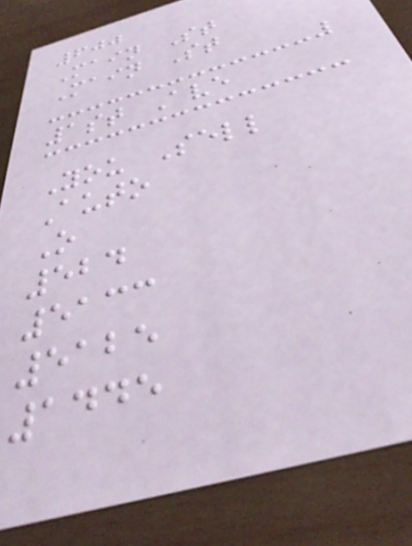600
Main St
Main St
1st Ave
You Sell
Auto
O
524
5133
5125
1445
